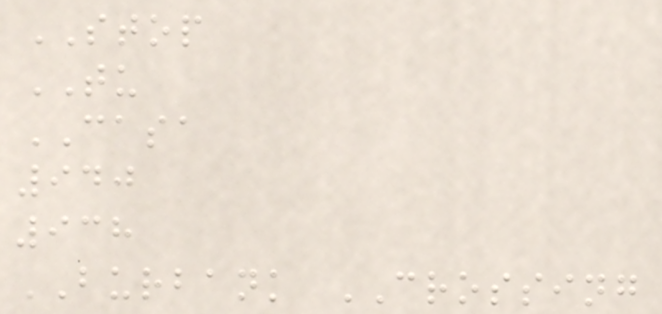STOP
TU
CASA
940
938
BURBANK CROSSING
